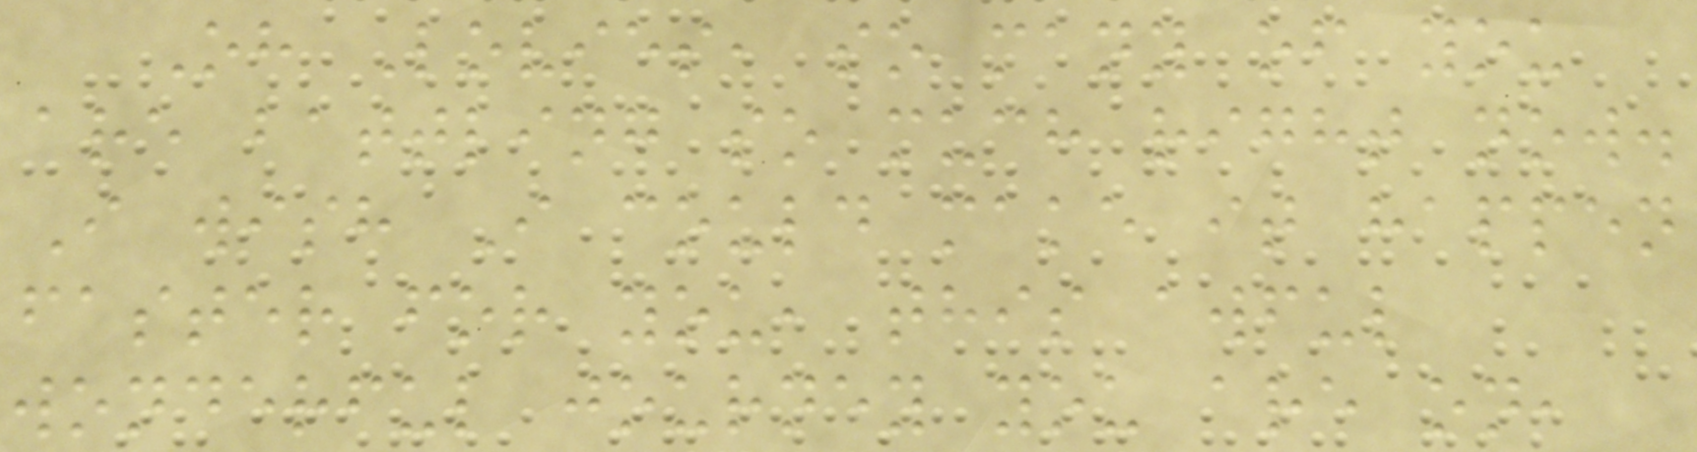Oh Lovies, so many of you
are battling so much right now.
I wish I could make it happen
faster for you, this awful
wonderful journey you are on,
